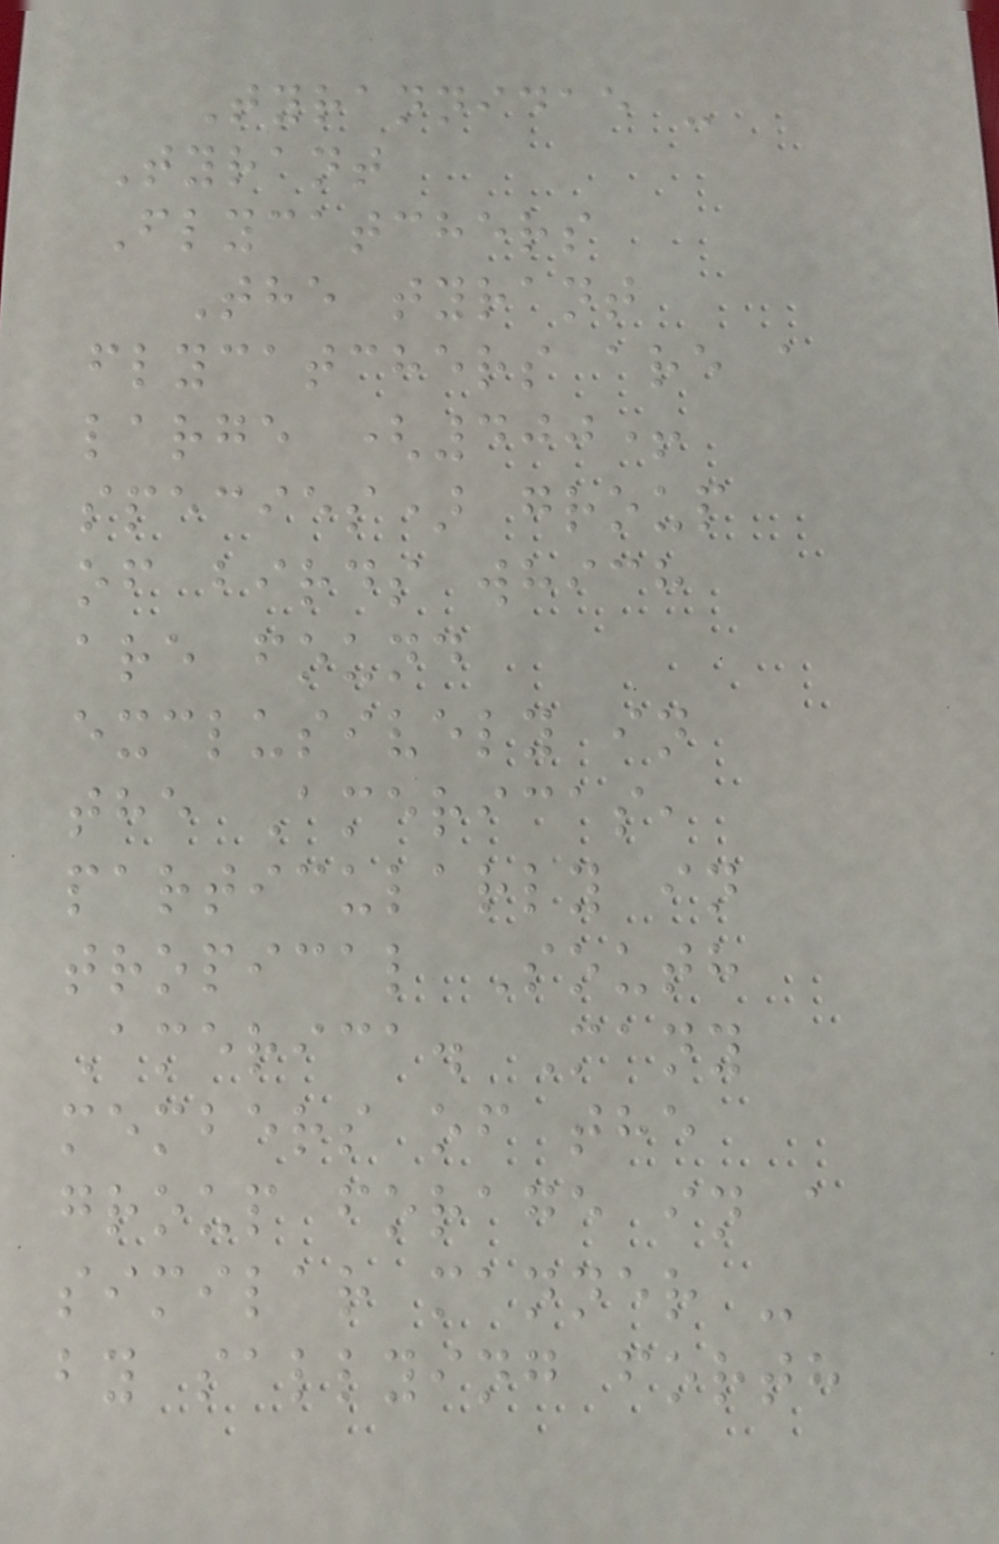Tyrannidae -
Tyrant
Flycatchers
The tyrant
flycatchers are a
large (400+
species) group
of birds which
are found
exclusively in
the Americas,
particularly in
tropical South
America. Many
members of the
group forage in a
similar manner -
by sallying forth
